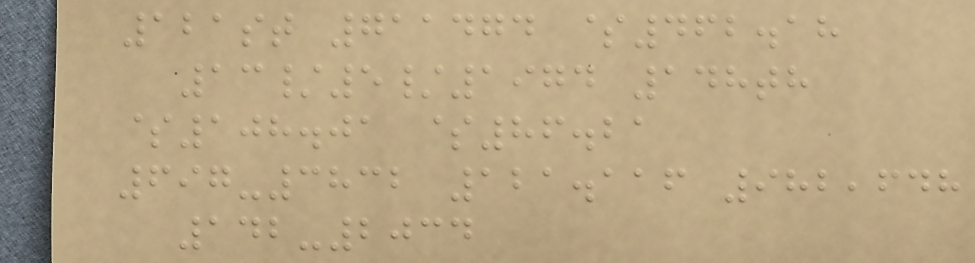121st 711474 $462.18
13/5/1974 148th
$108.01 $86.21
697-3832 121.116 982,648
142-2034
